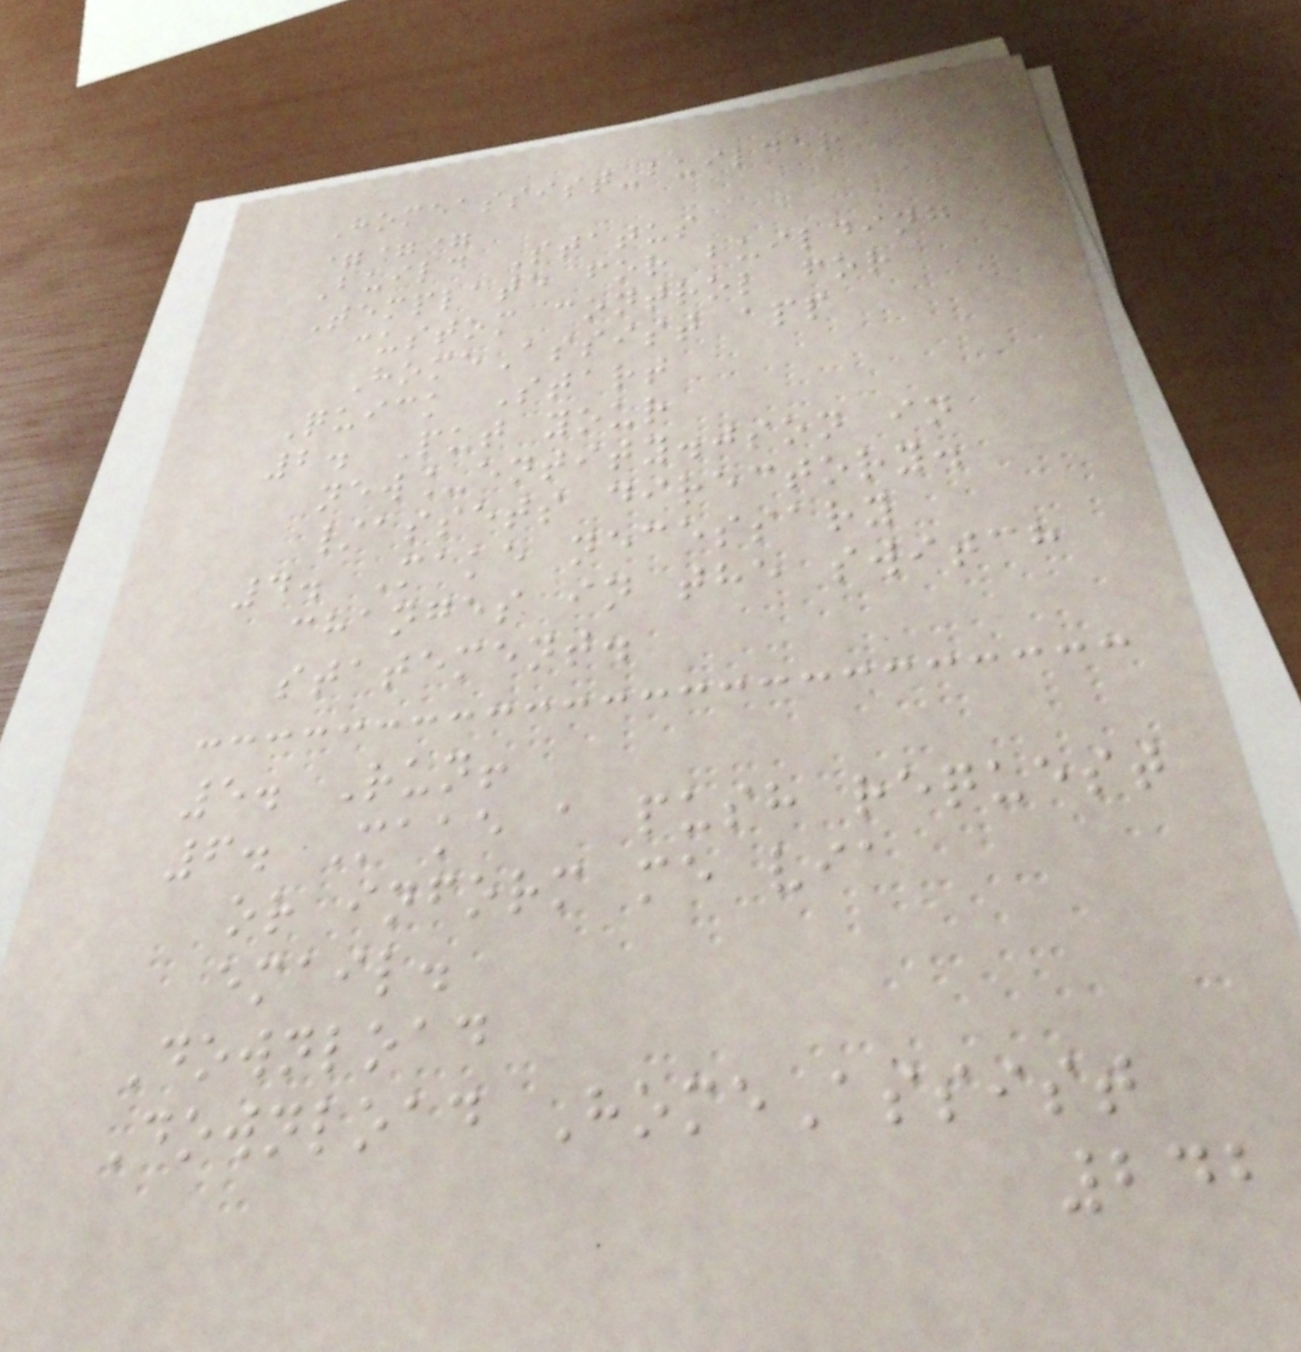Homeassist-builder
===
Build Status
Template for building
custom control for
HomeAssist app
Quick Start
2. Put your
new_entity.json in
/assets directory.
4. Make necessary
changes in the switch
statement.
5. Run!
6. Make a push request
or inform me via
email.
Download
Download HomeAssist
242
